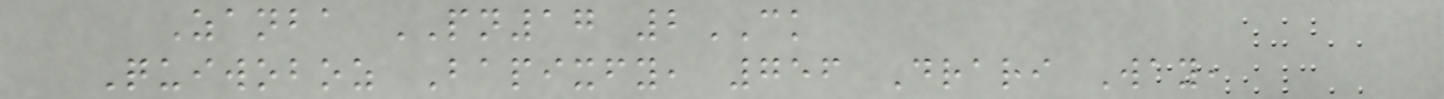Zanba PN17 2CK
Quiwoboz Bapixfy, 756 Drari Way,
